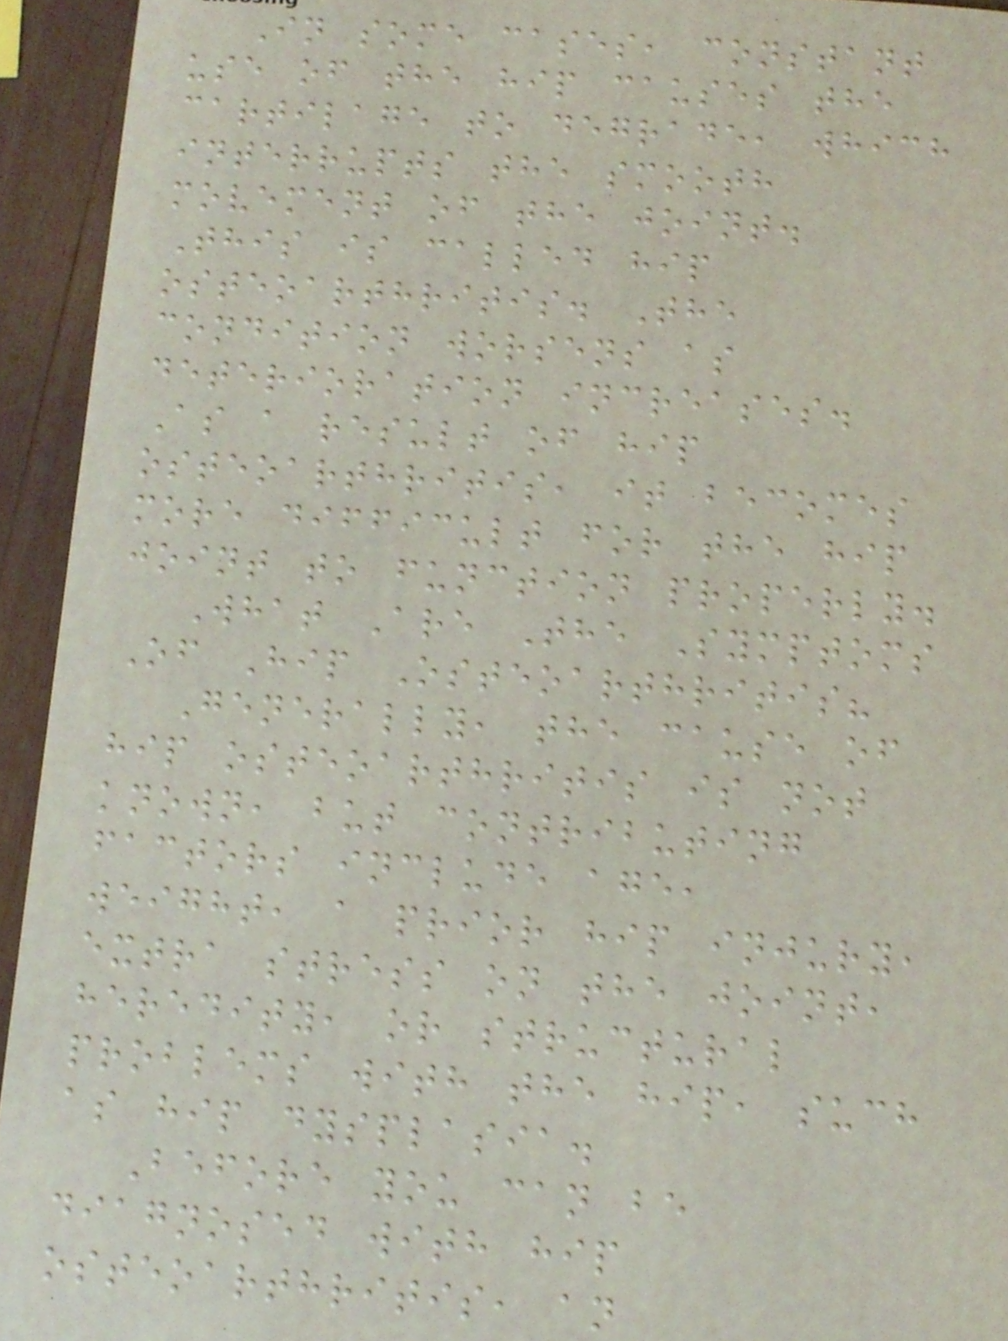In some cases, constant
use of the hip causes the
cartilage to degrade, which
interrupts the smooth
movement of the joint.
This is called hip
osteoarthritis. The
condition worsens as
deterioration increases.
As a result of hip
osteoarthritis, it becomes
more difficult for the hip
joint to function properly.
What Are The Symptoms
Of Hip Osteoarthritis?
Generally, the cause of
hip osteoarthritis is not
known, but contributing
factors include age,
weight, a prior hip injury,
extra stress on the joint,
heredity, or structural
problems with the hip, such
as hip dysplasia.
Before you can be
diagnosed with hip
osteoarthritis, an
